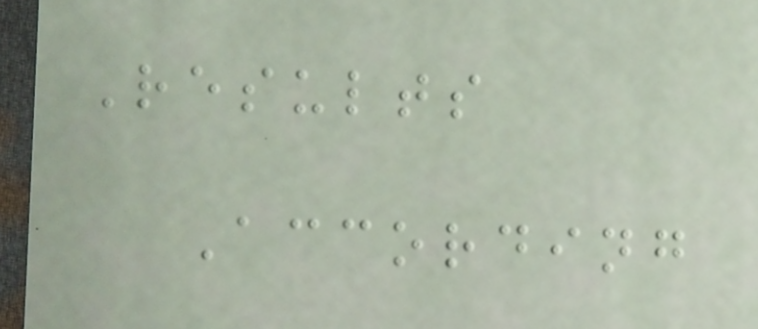Results
According
